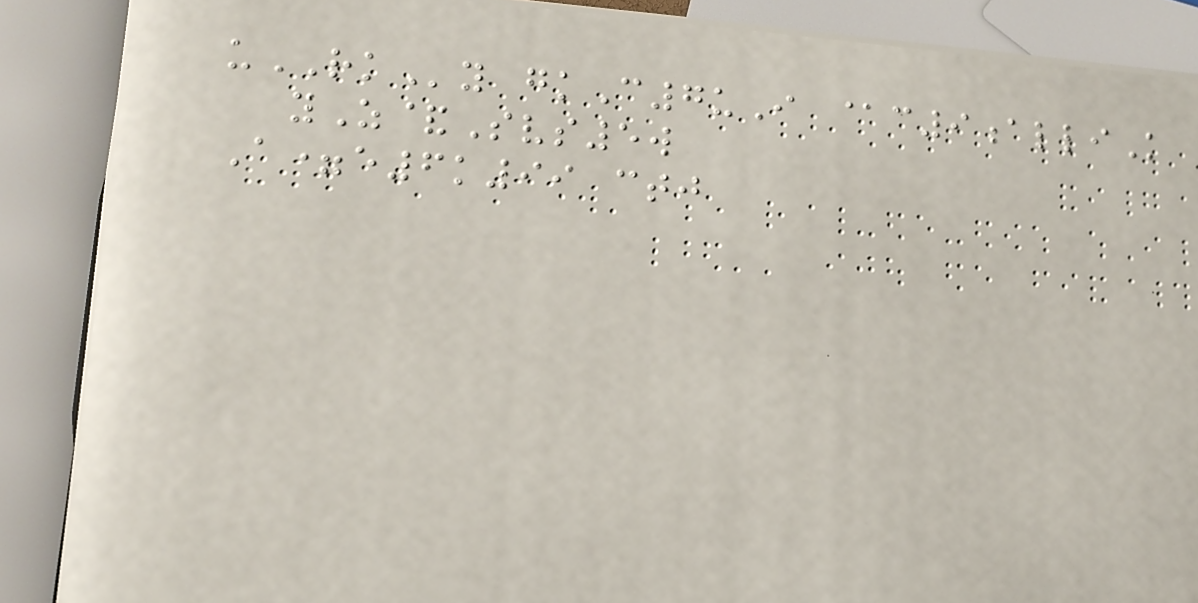uRKy gkC7uI @c9alliK
yZ&Svs5w
A=e6k99 ctj
